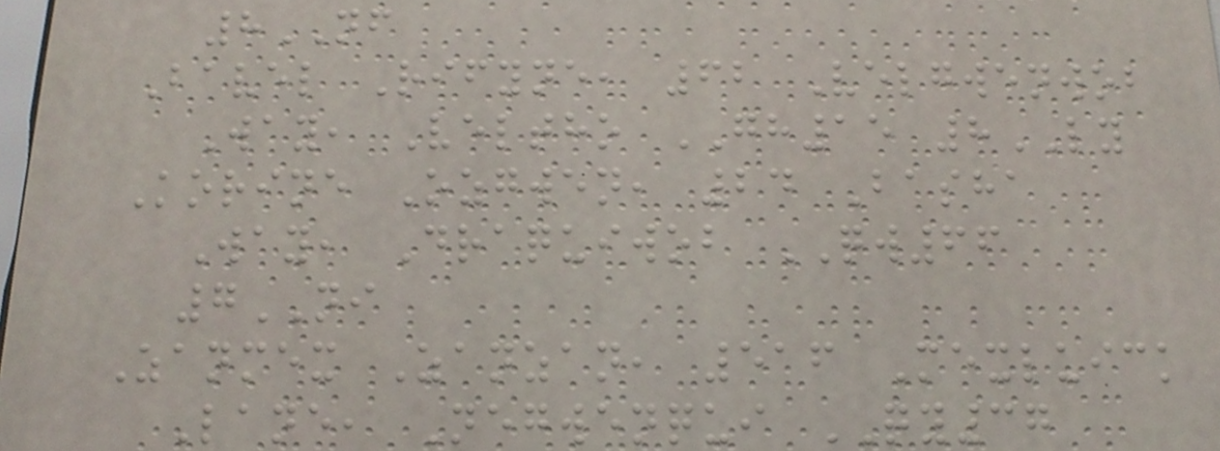8NF
Bavel Rifyne, 62 Velgwenwob
Way, Veltho GH15 8LY
Korine Ozgwen, 24 Basha
Way, Draquiwob QW66
7NI
Zanmex Zanzan, 516 Mexluick
Lane, Negwenqui QY37
